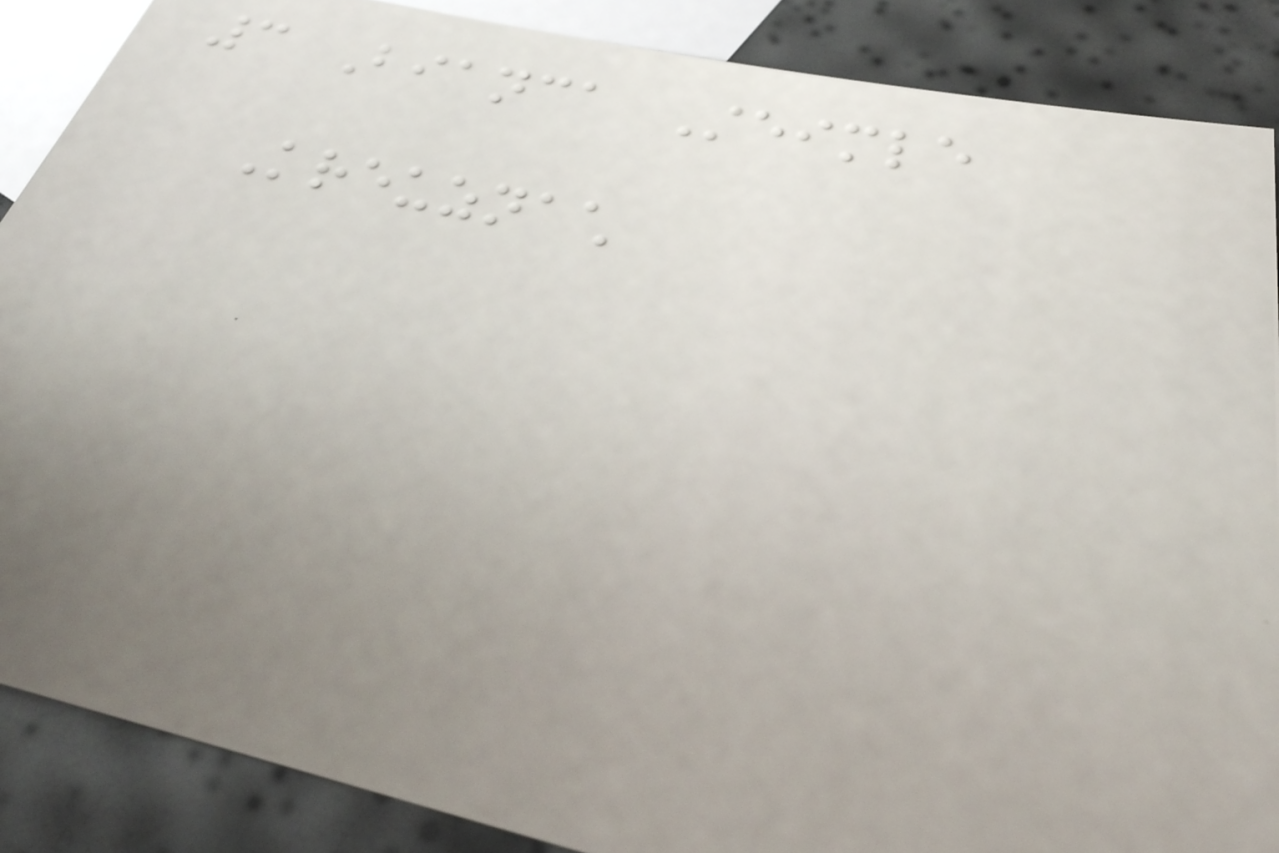3 Bianca Steimle
Kreuznach
